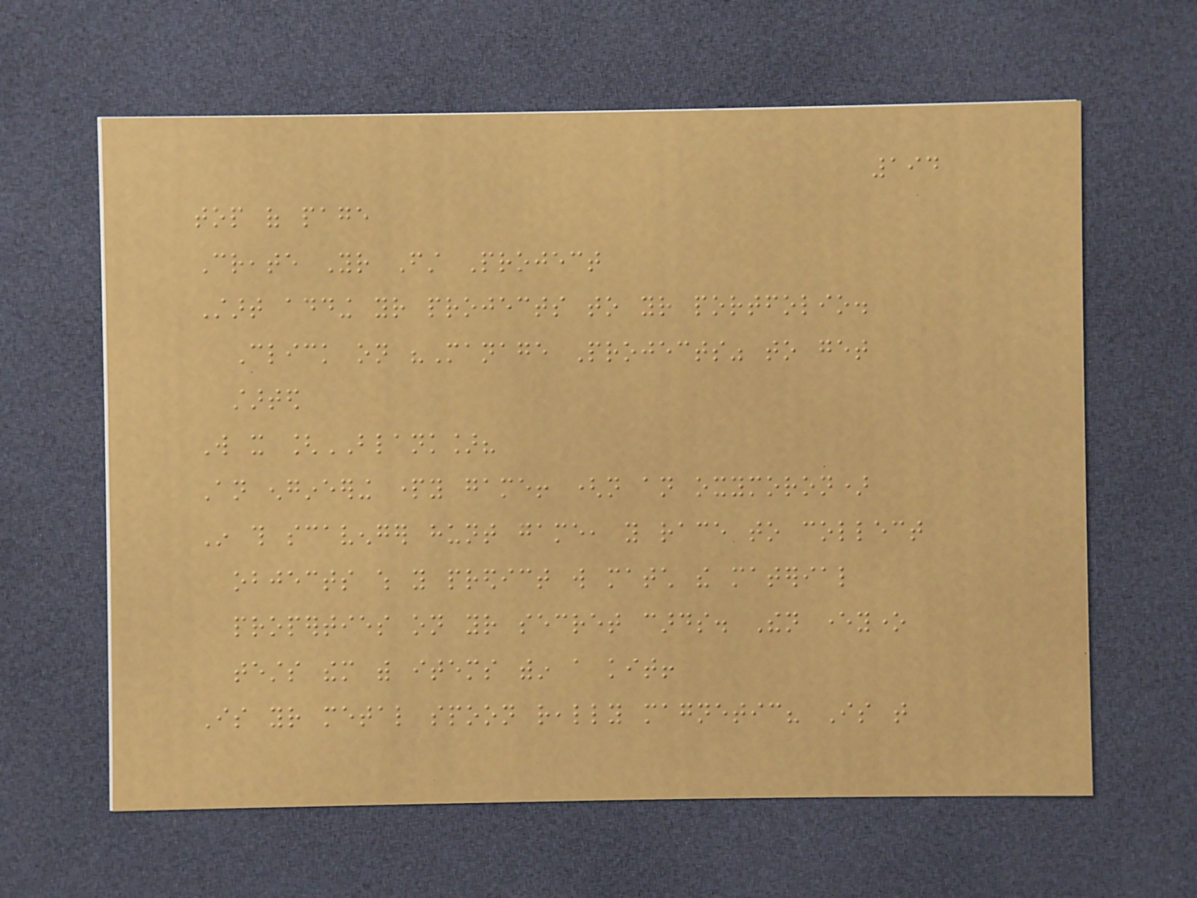194
top of page
Create Your First Project
Start adding your projects to your portfolio.
Click on "Manage Projects" to get
started
Will it [BLANK]?
An engineering party game! (not an oxymoron)
In this scavenger hunt game, you race to collect
objects which you predict will match the material
properties on your secret cards. Then everyone
tests them with items within a kit!
Is your metal spoon really magnetic? Is that
